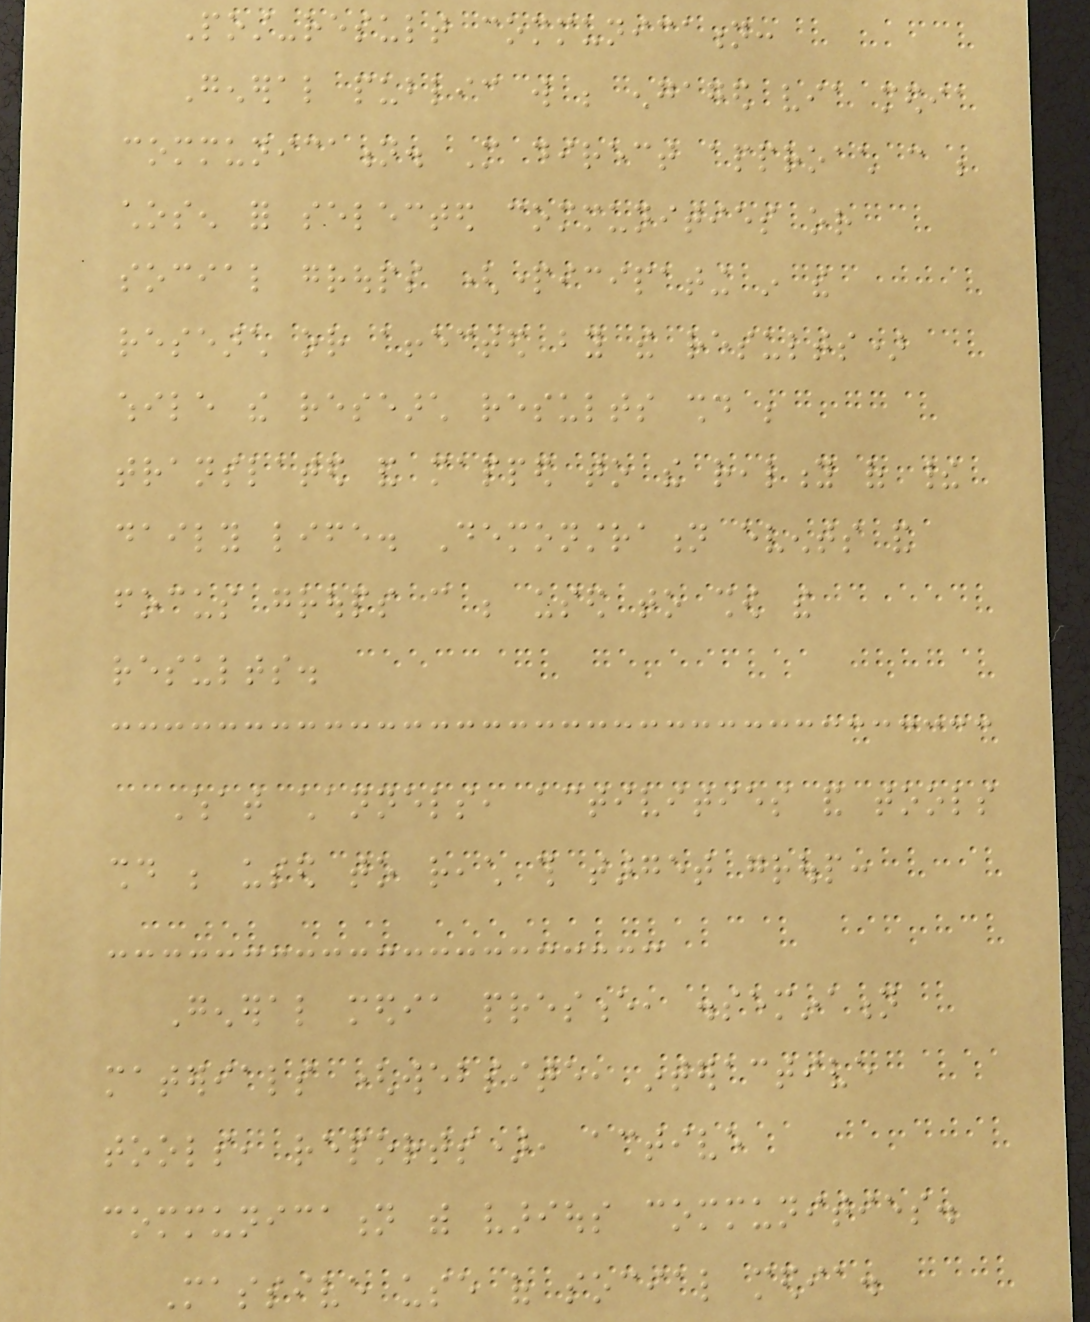Post-result communication:
General public will be engaged via media
communication. More direct approach can be
chosen for selected communities or
social groups (participating in the
research or affected by the results)
while the research results should be
translated and mapped to the reality of their
daily life. Demonstration events and
focus groups can be used to show the
results.
What channels, activities and tools
should be used to reach this target group:
General media presence, dissemination
materials (website, interactive
tools, reports), active
communication with various communities.
Massive use of social media.
